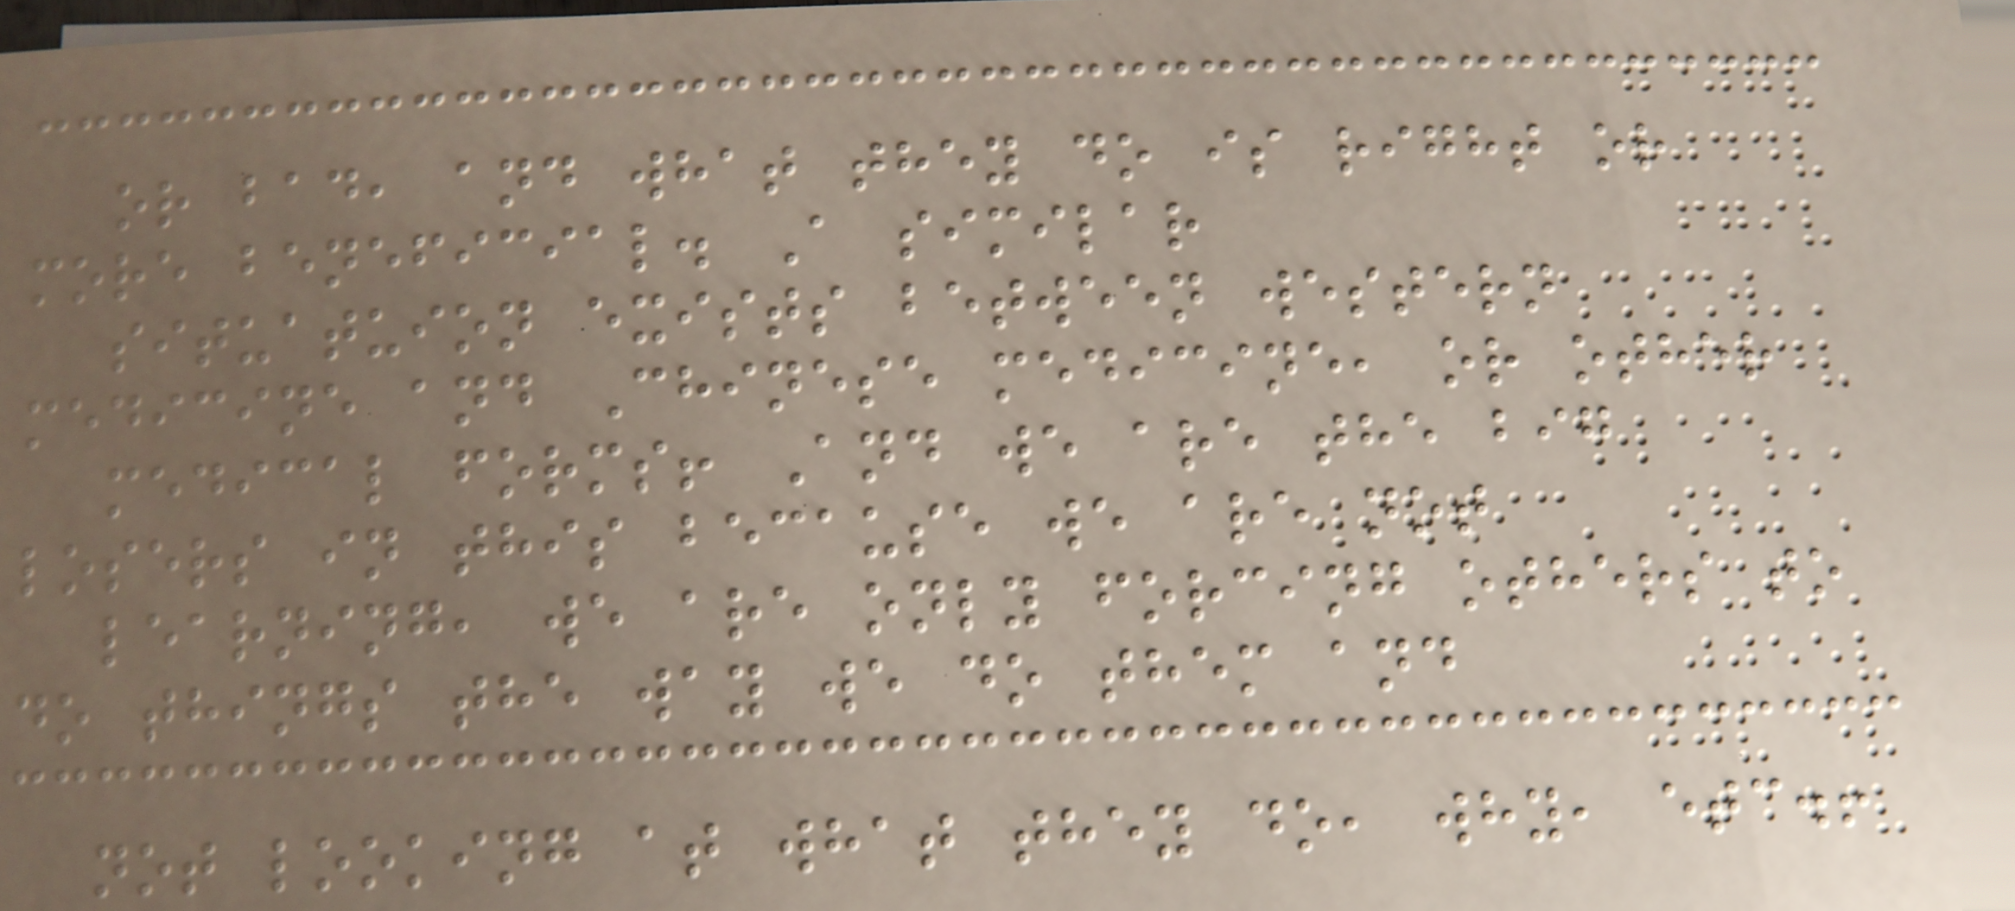or bad, and what they do is right or
more beneficial. A similar
situatuion exists between western
medicine and Chinese medicine, or other
medical forms! And we are the big
losers in this because we are not
learning, we are only forcing others to
do things the way we do them and
not looking at what they do, why, etc.!
